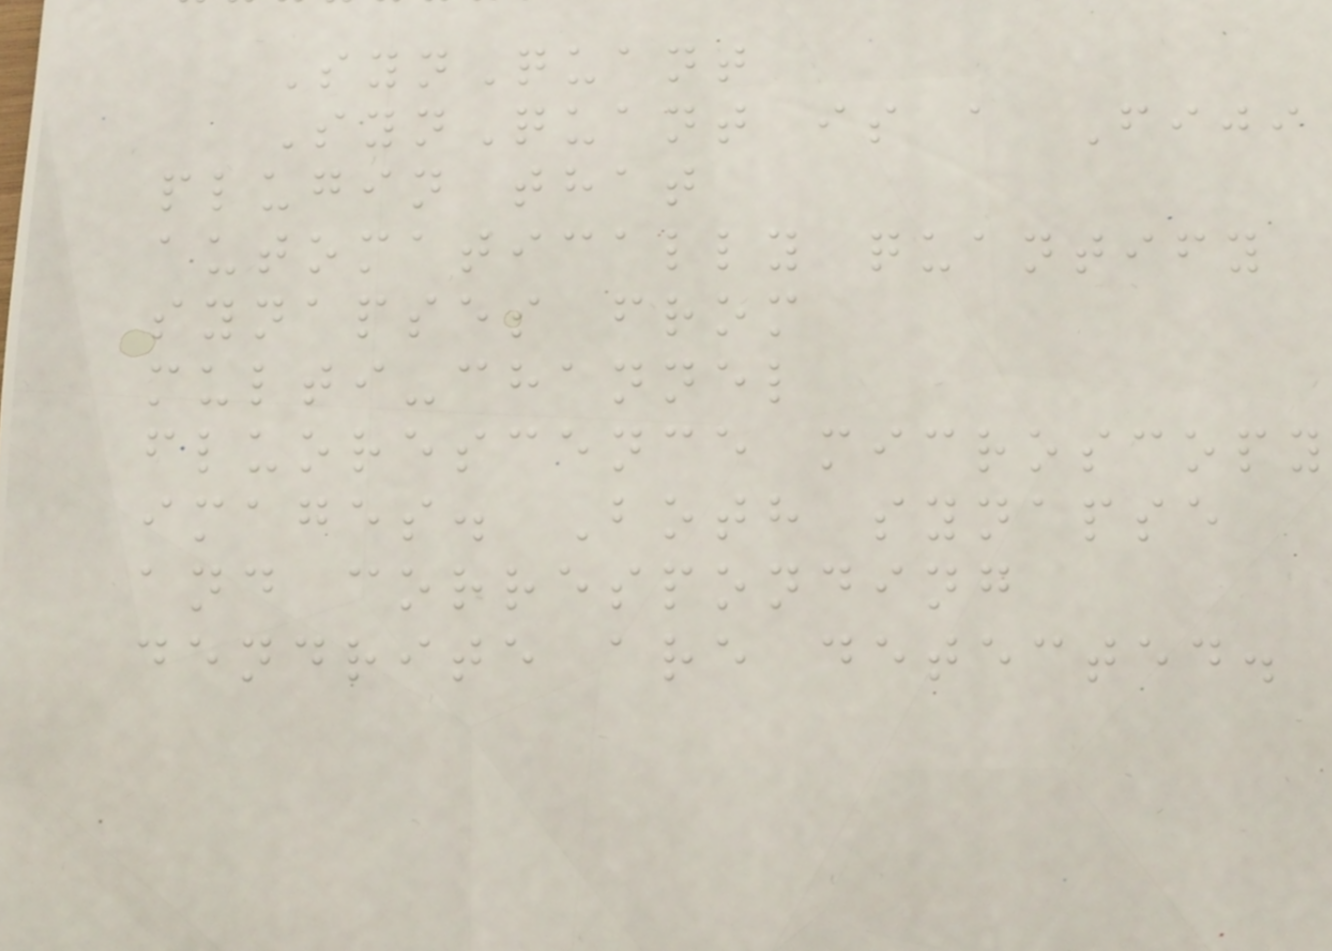SynQuant
SynQuant is a Fiji
plugin that
automatically quantify
synapses from
multi-channel
fluorescence microscopy
images. Both synapse
and corresponding
dendrite are detected.
